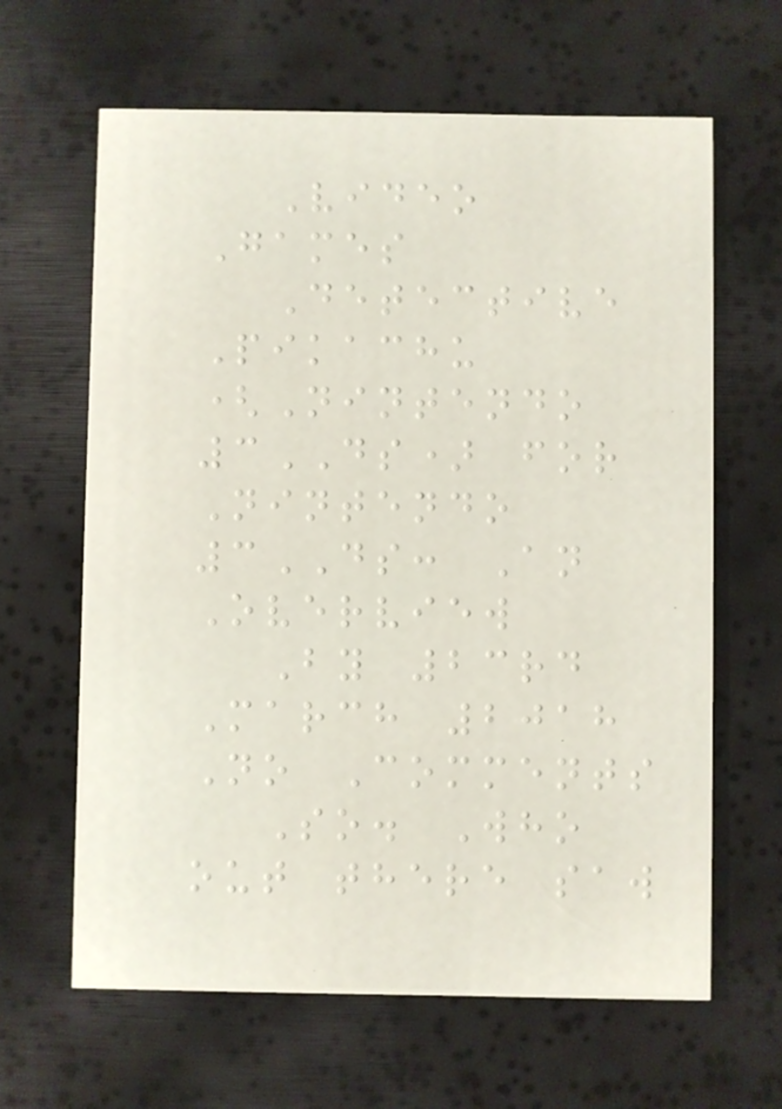Video
Games
Detective
Pikachu
(Nintendo
3DS) for
Nintendo
3DS: An
Overview
By 23rd
March 2018
No Comments
So. Who
out there saw
